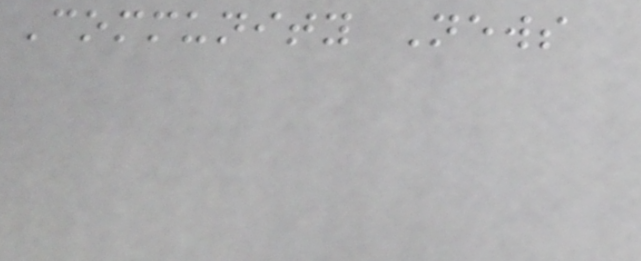Community News
